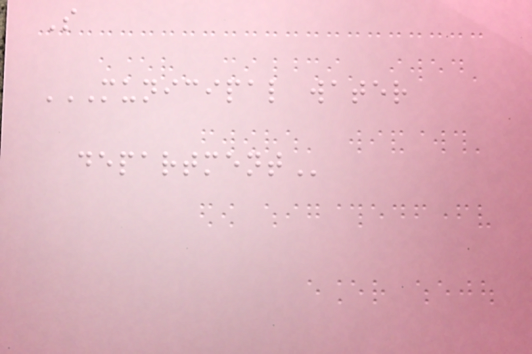S
MUNICIPAL WATER
DEPARTMENT
